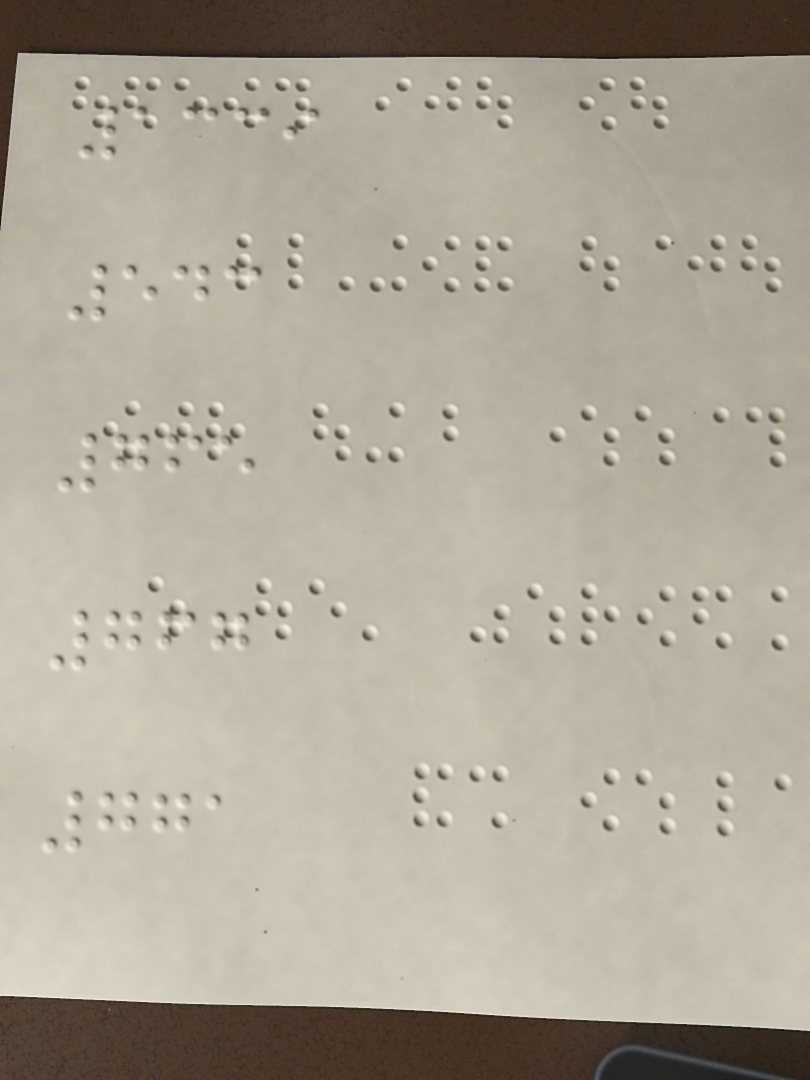1339
543
765
767
771
